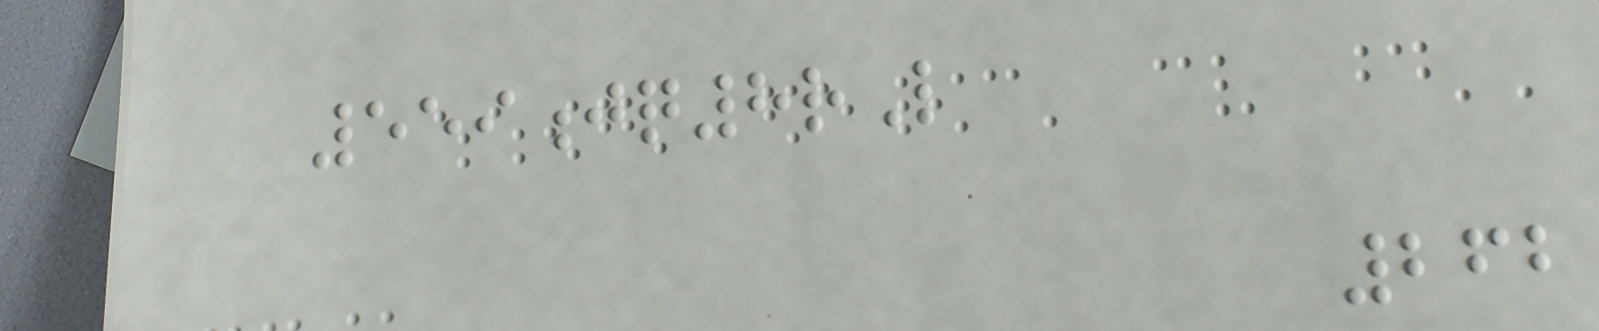559jq8rL
262
